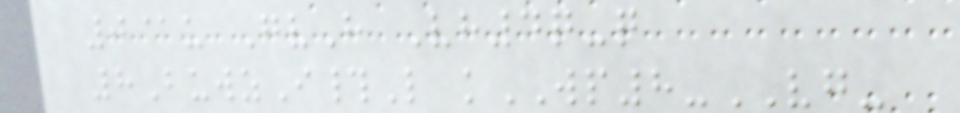0@u GvH Vh4q-q
8BuwzI#L kWP8-VG-
